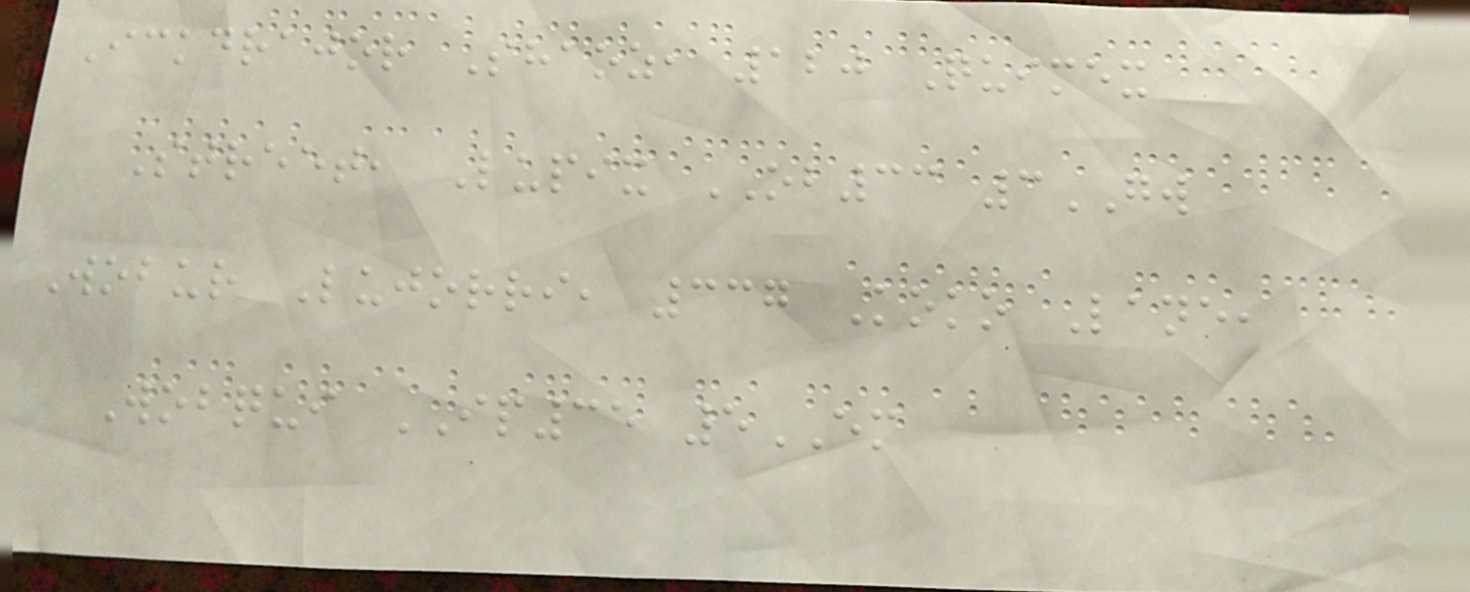Ickdrajor Shaoz, 120 Quimex
Street, Lupix OB33 3GW
Wobur Lujorri, 337 Koko Lane,
Wobqui IP35 5EM
